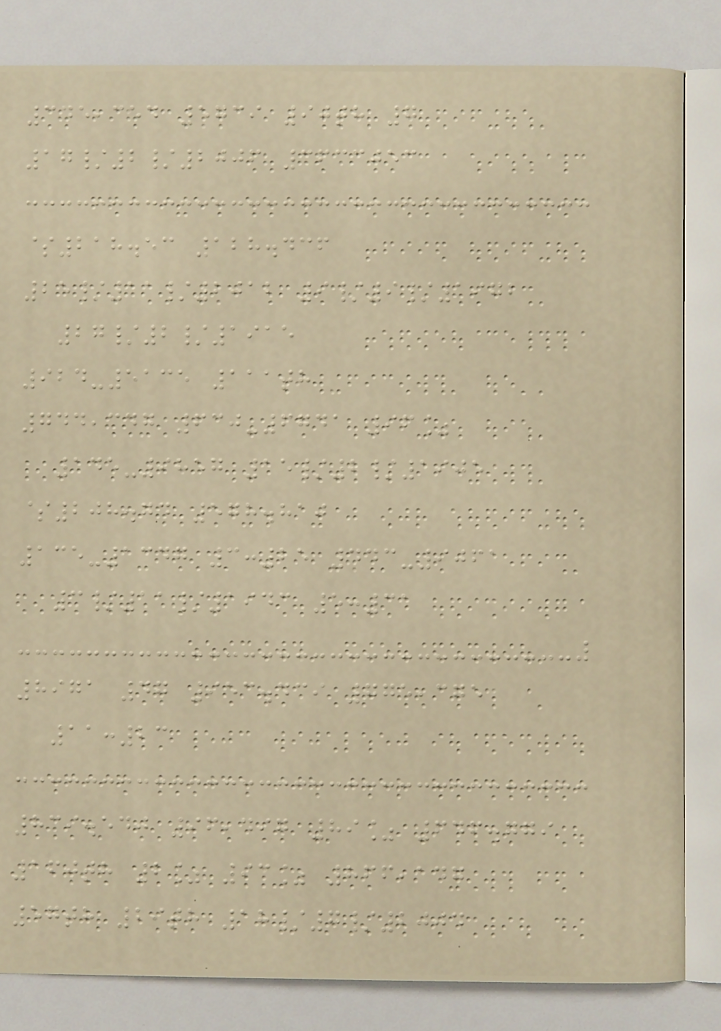345,354 5739 90th 7
17/2/2006 3633053
$218.53 128.436
25/11/2012 9/9/1972
27/2/1915
924-5135 111th
744,347 630-6741 96%
145-9857 15/2/1905
$208.74 578.810
135-1347 3:25 443-9061
3/11/1943 5:31
8971 47 953.439 775,375
11:23
839.540 96,497 89% 646.779
160th 2% 93% 866,147
57th 29th 18/7/2004
